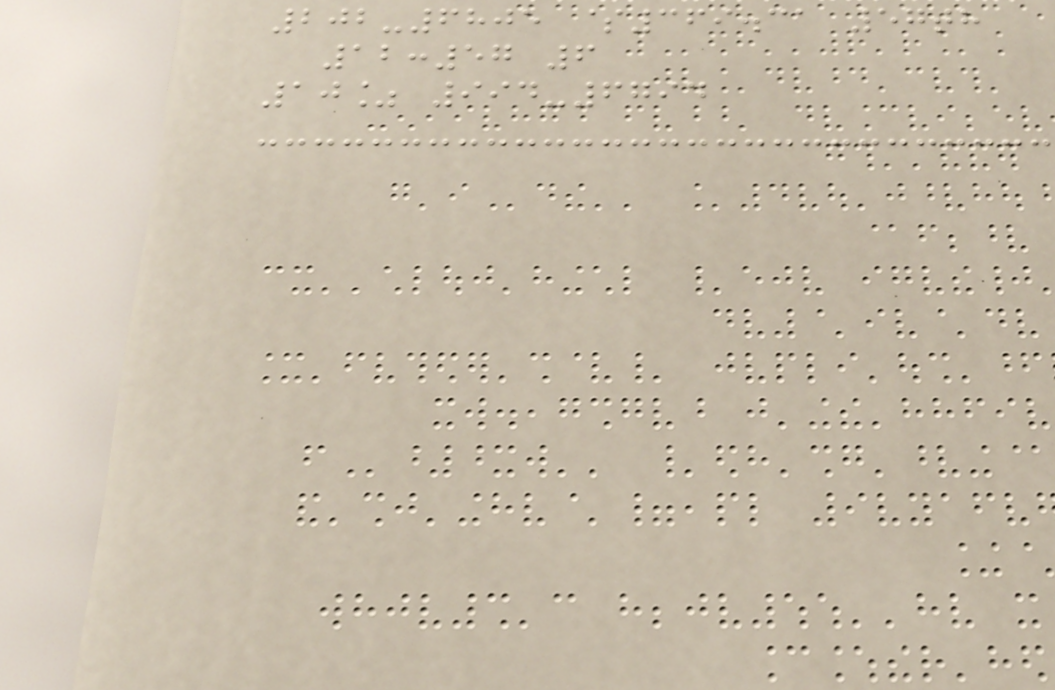202-6805 $369.31 57th
12:57 6
10% 994-6794
